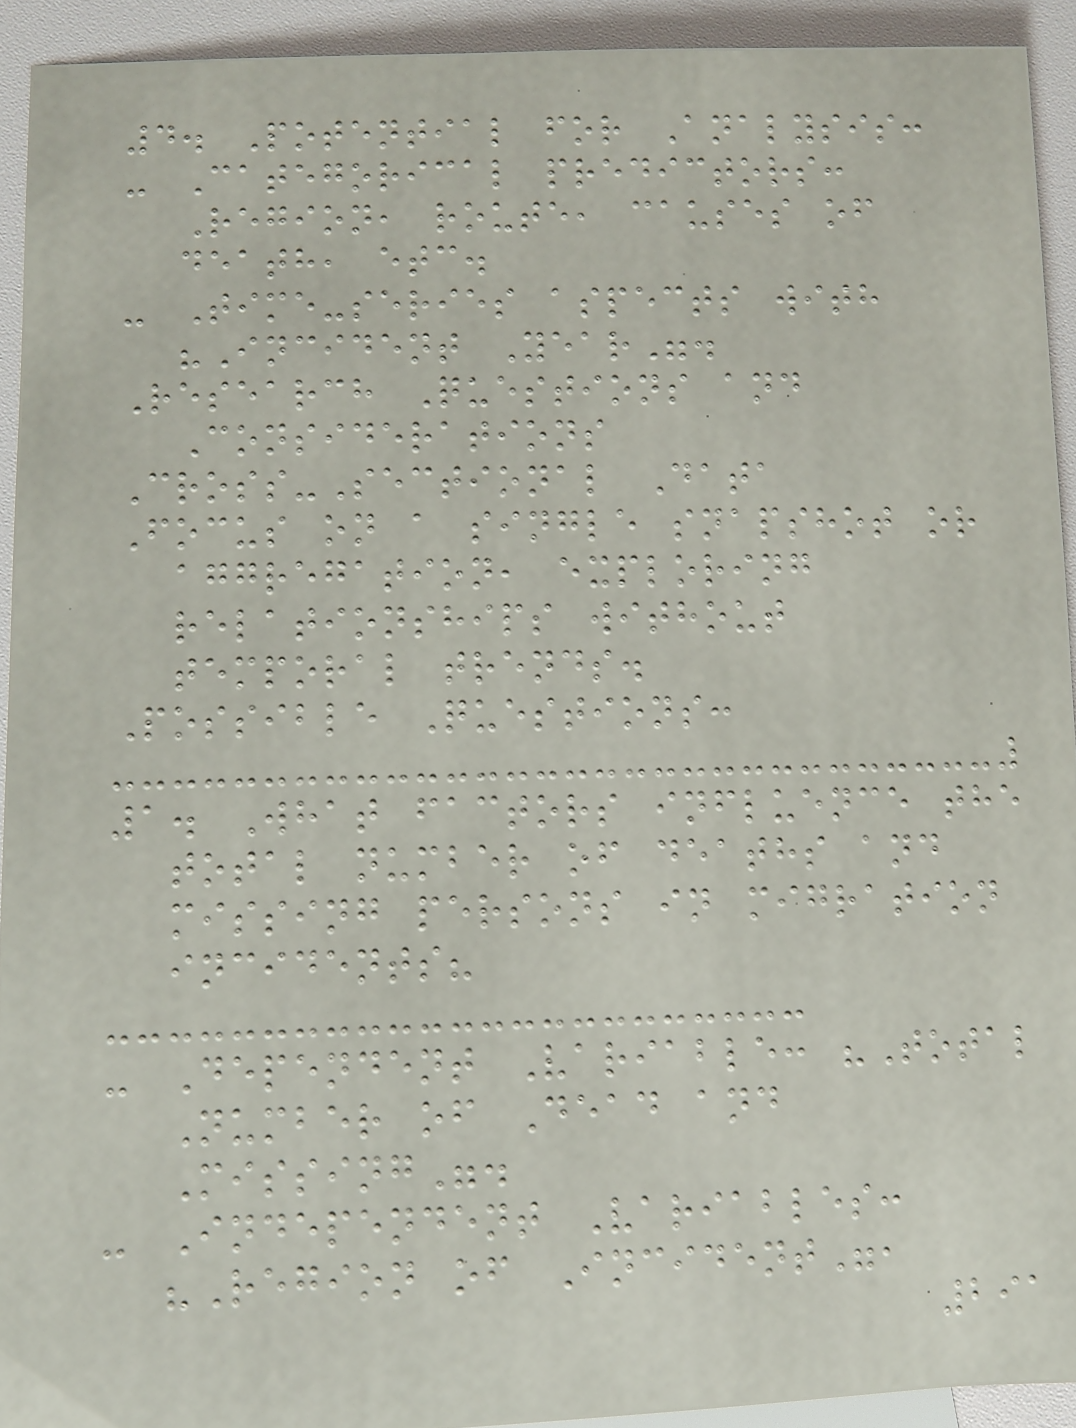4. Potential for Analysis:
- Categorical predictors:
Region, route, causes of
death, etc.
- Time-series aspects with
"Incident Year".
Research Questions and
Considerations
Cross-Sectional Data
Focus on a single snapshot or
aggregation, exploring
relationships without
temporal trends.
Possible Questions:
1. What factors influence the
total number of deaths and
missing persons in migration
incidents?
- Dependent Variable: "Total
Number of Dead and
Missing".
- Independent Variables:
"Region of Incident",
291
